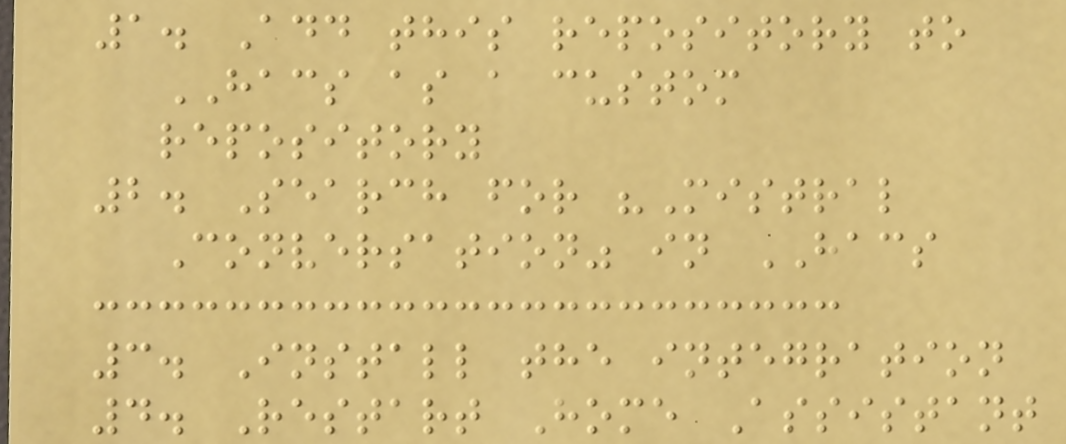1. Add this repository to
HACS as a custom
repository
2. Search for "Mistral
Conversation" in HACS
3. Install the integration
4. Restart Home Assistant
